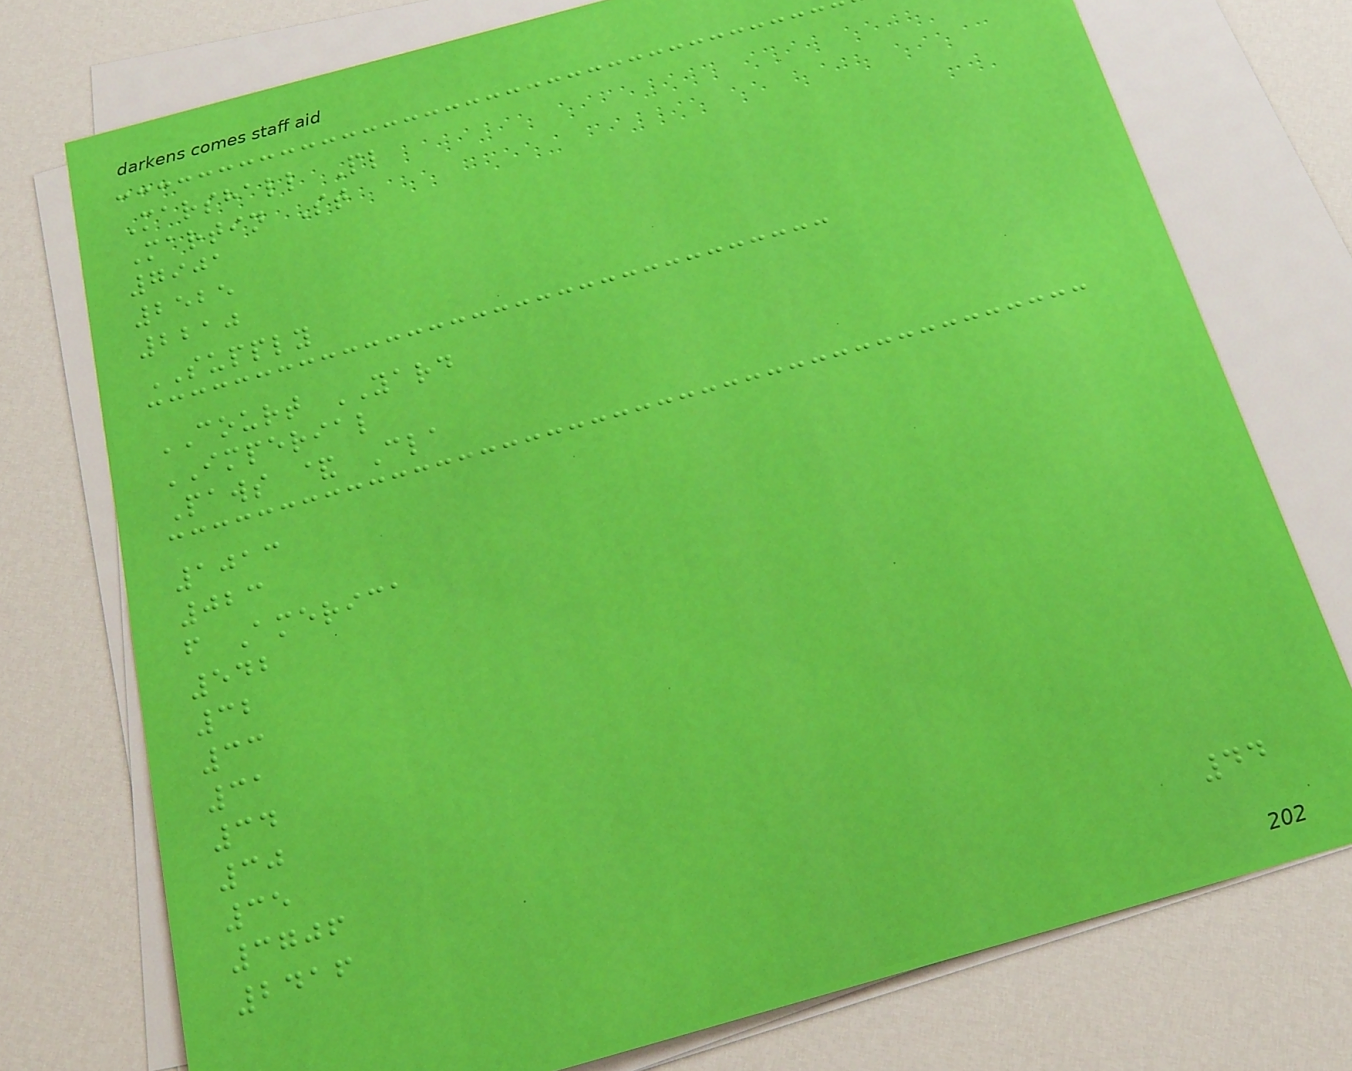Marshall Pl
Martin St
7901
2525
2210
SUPPLY
COURT YARD
IMPERIAL
Paws & Cla
1013
023
f America
542
32
33
31
34
30
35
3706
2416
44
